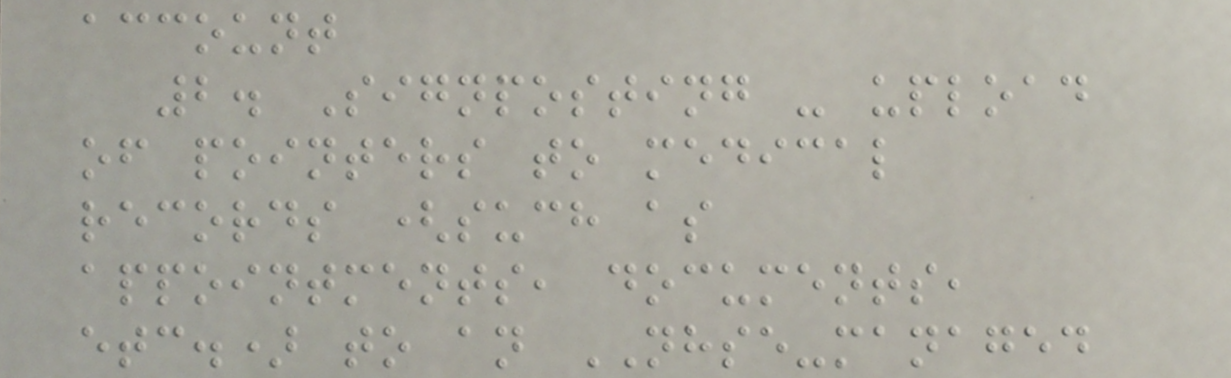account
2. Signposting - upload
of pointers to medical
records (such as
appointments, documents,
etc.) to an NHSE-managed
